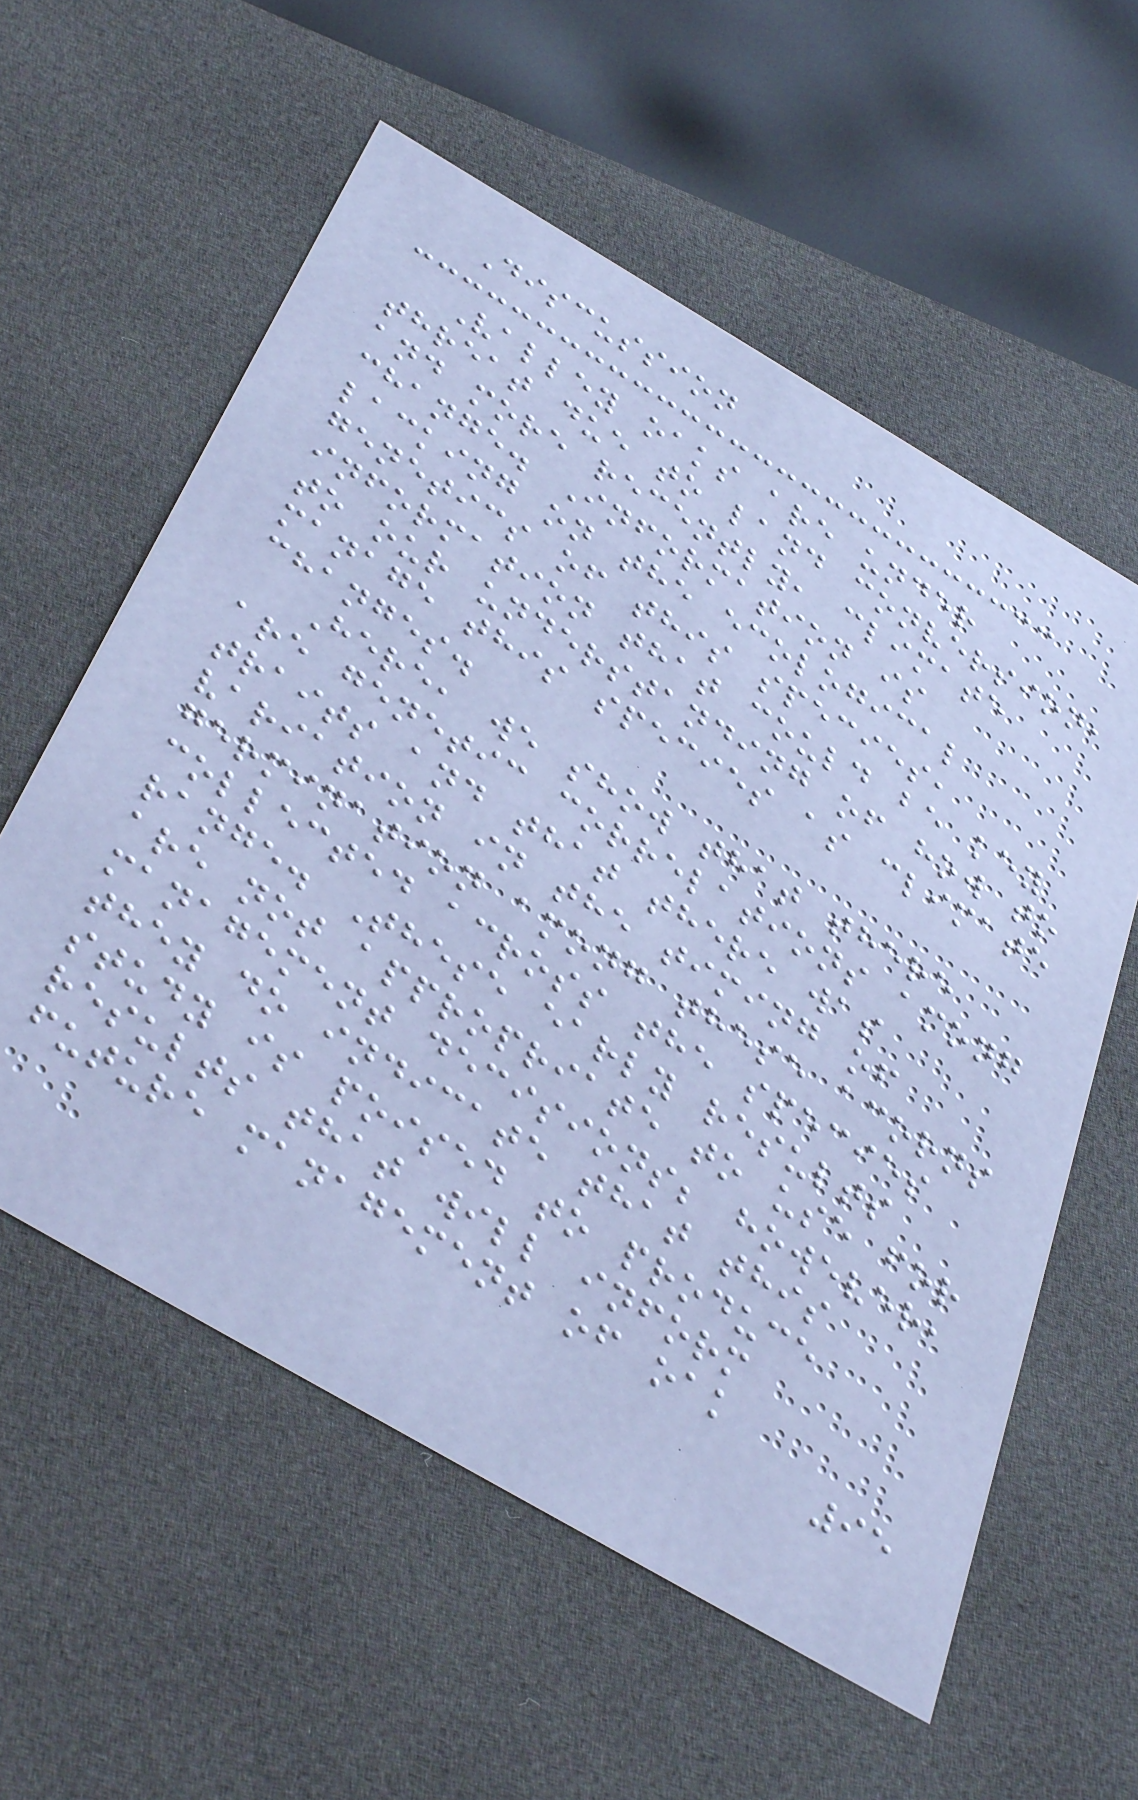Discussion
Valley oaks are under
threat due to land conversion,
and more recently, climate
change. Information is
lacking on the ecological
genetics of this species,
information that could be key
to our understanding of how to
manage this species as climate
changes.
Here, we show that there
are genetic correlations among
traits and that there was
variation in the timing of
germination among these acorns
collected across the species
range. These early results
are not appropriate to use for
management decisions; however,
they do indicate that this
study is poised to produce
results that will inform
future management of oak
95
